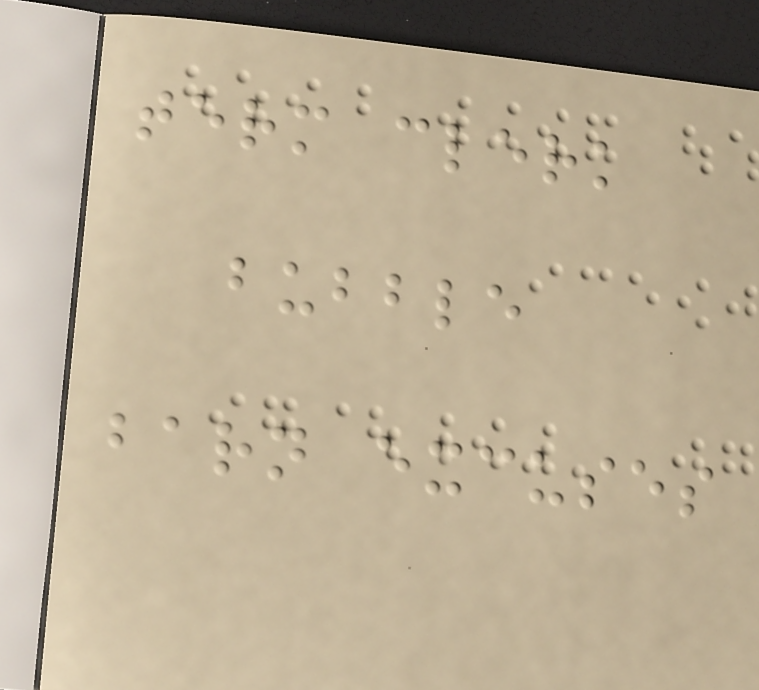term clerk
bubble
barn excuses
